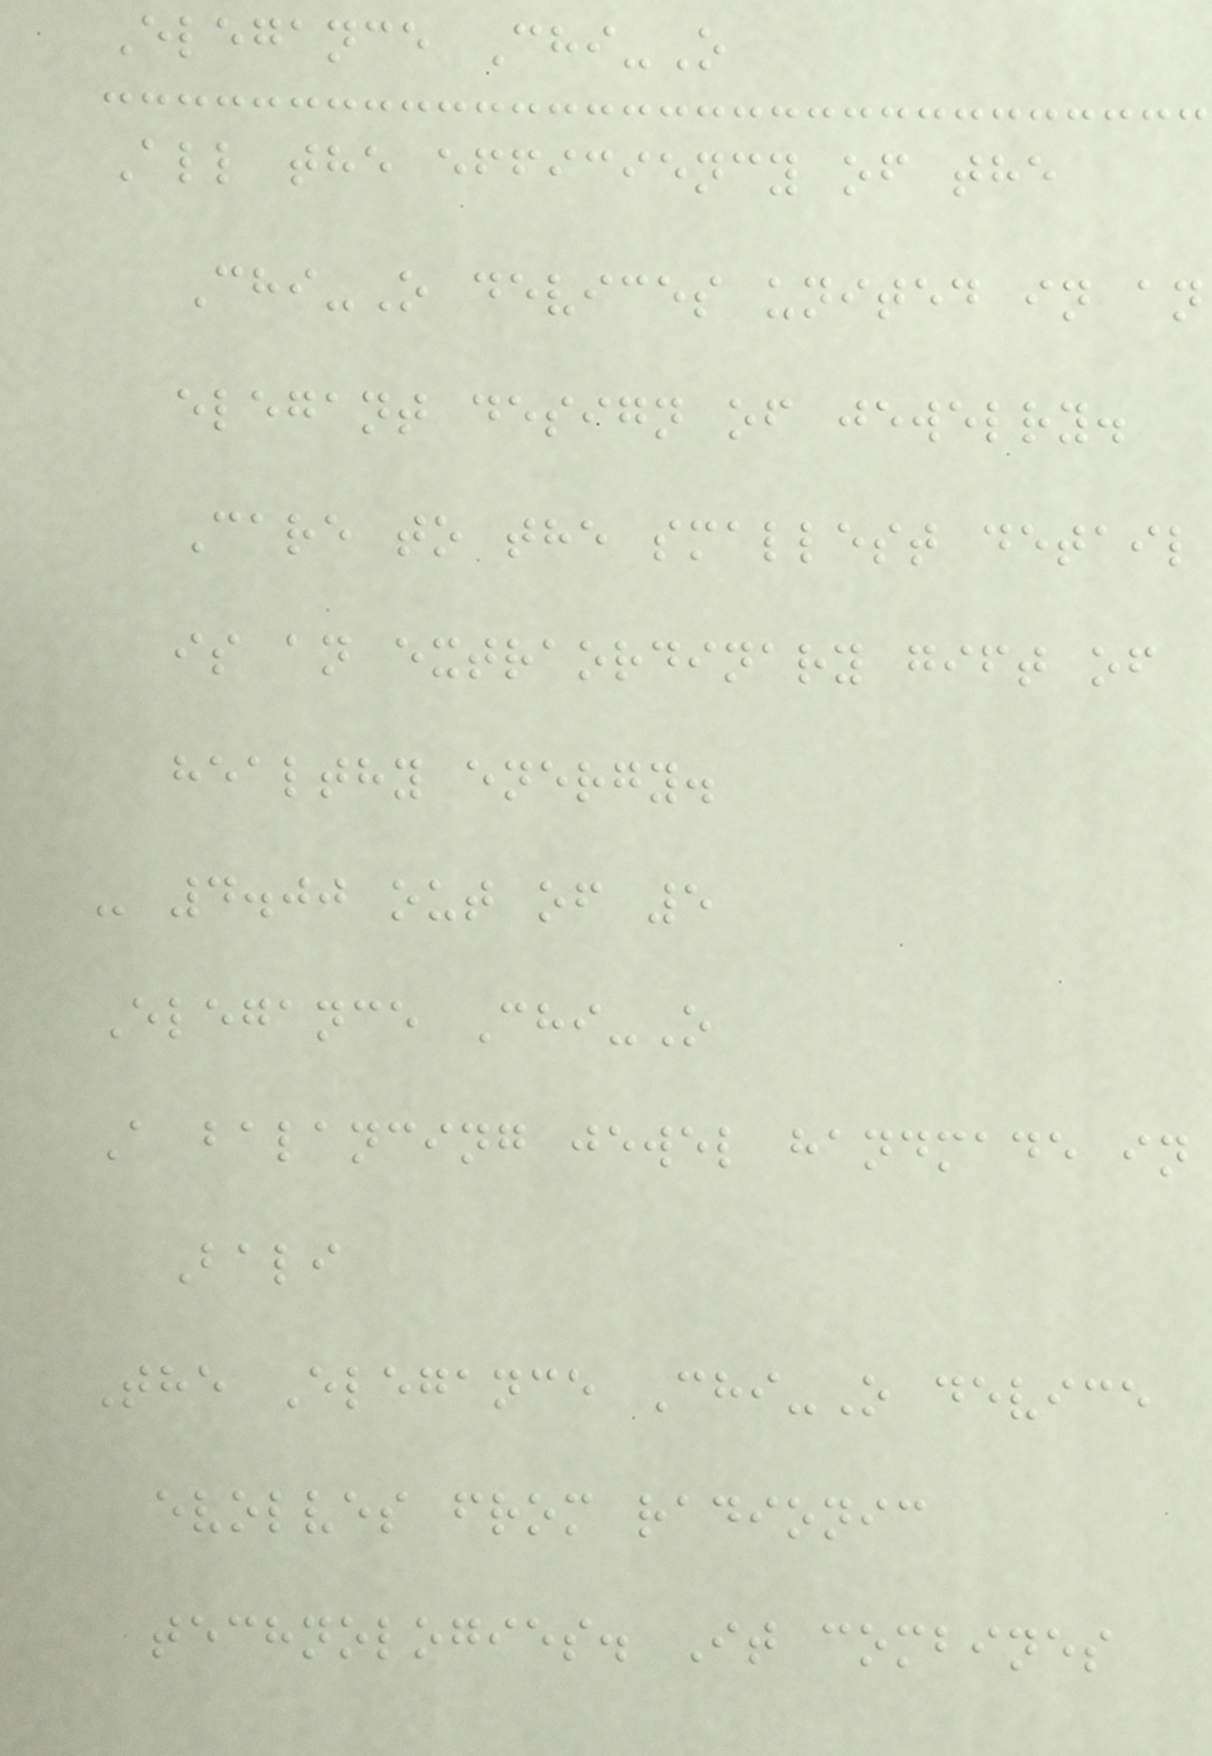Elegance Chi-O
All the efficiency of the
Chi-O devices united in an
elegant design of jewelry.
Care to the smallest detail
is an extraordinary gift of
healthy energy.
- 4.00 out of 5
Elegance Chi-O
A balancing jewel handmade in
Bali
The Elegance Chi-O device
evolves from radionic
technologies. It combines
